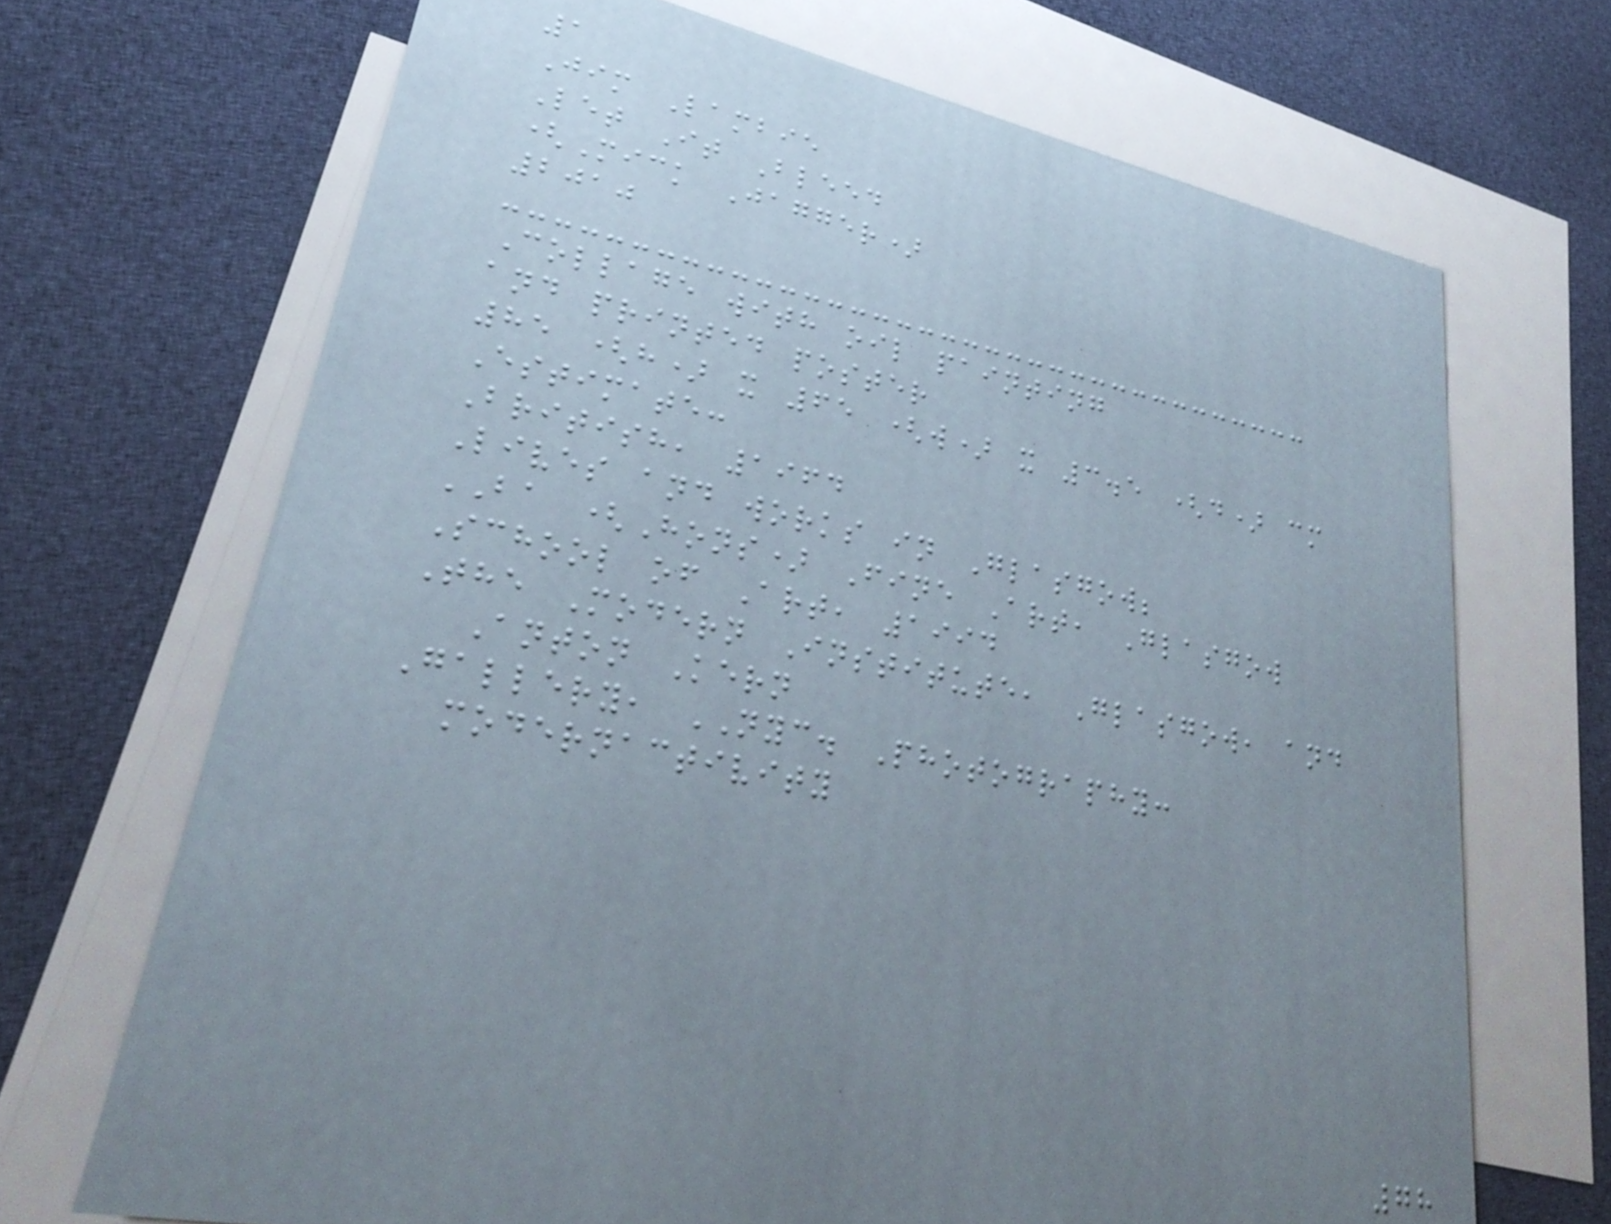1
Jim Lambie
Let It Bleed
(Mick Jagger)
2010
Collage with oil painting
and printed poster
85 (h) x 65 (w) x 3.5 (d) cm
Estimate:
British, 1964
Lives and works in Glasgow;
BA (Hons) Fine Art, Glasgow
School of Art, 1994
The Modern Institute, Glasgow, and
Anton Kern
Gallery, NYC. Photography:
modernactivity
78
